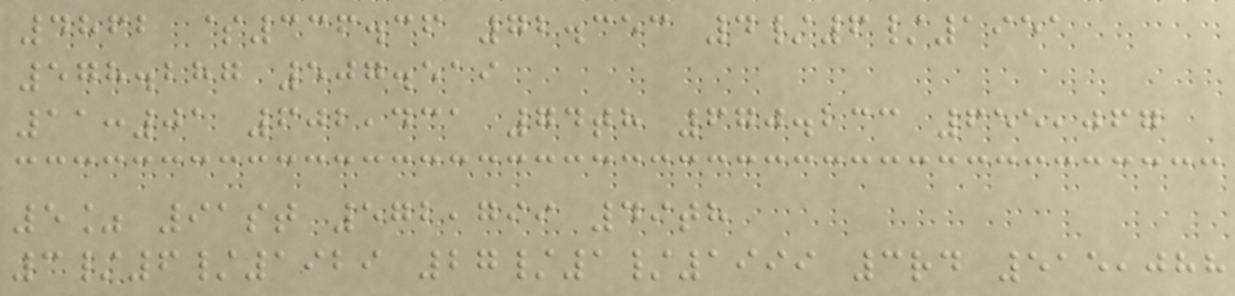4862 $336.36 72.353 4/6/1951
578.287 507.519
11:01 602,431 74th 670.233 655,067
5% 91st 572,799 49th
3/6/1929 27/1/1999 3rd 515,088
